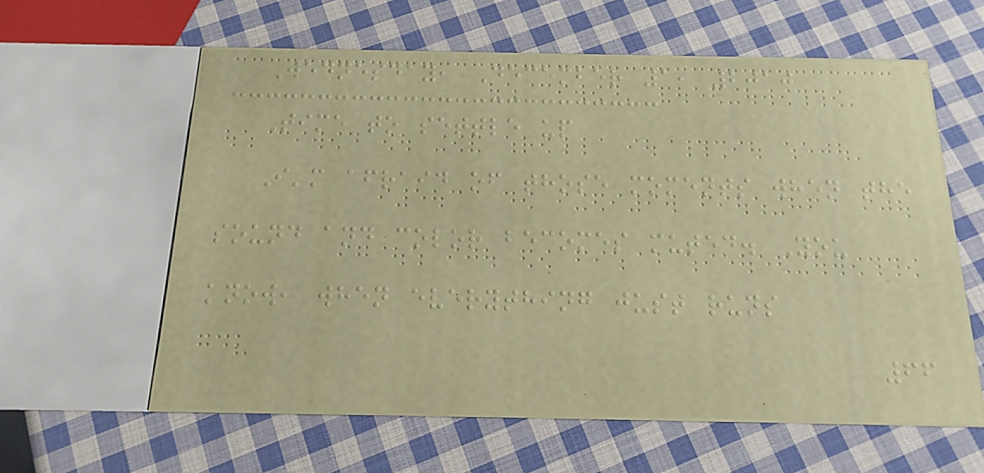Wednesday, December 1, 2010
Time to settle up
I'm afraid of those moments when the
sound and color becomes muted. You
know, when everything just runs
66
